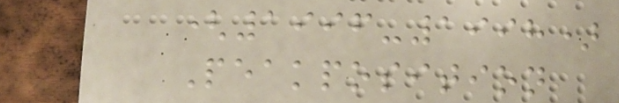(1996-1998)
Peakposition
